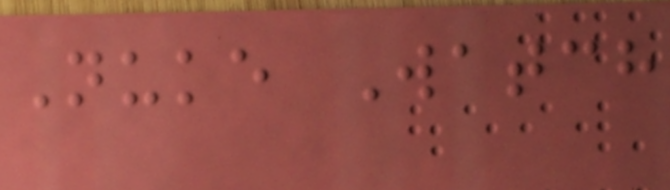Nuke Watch
